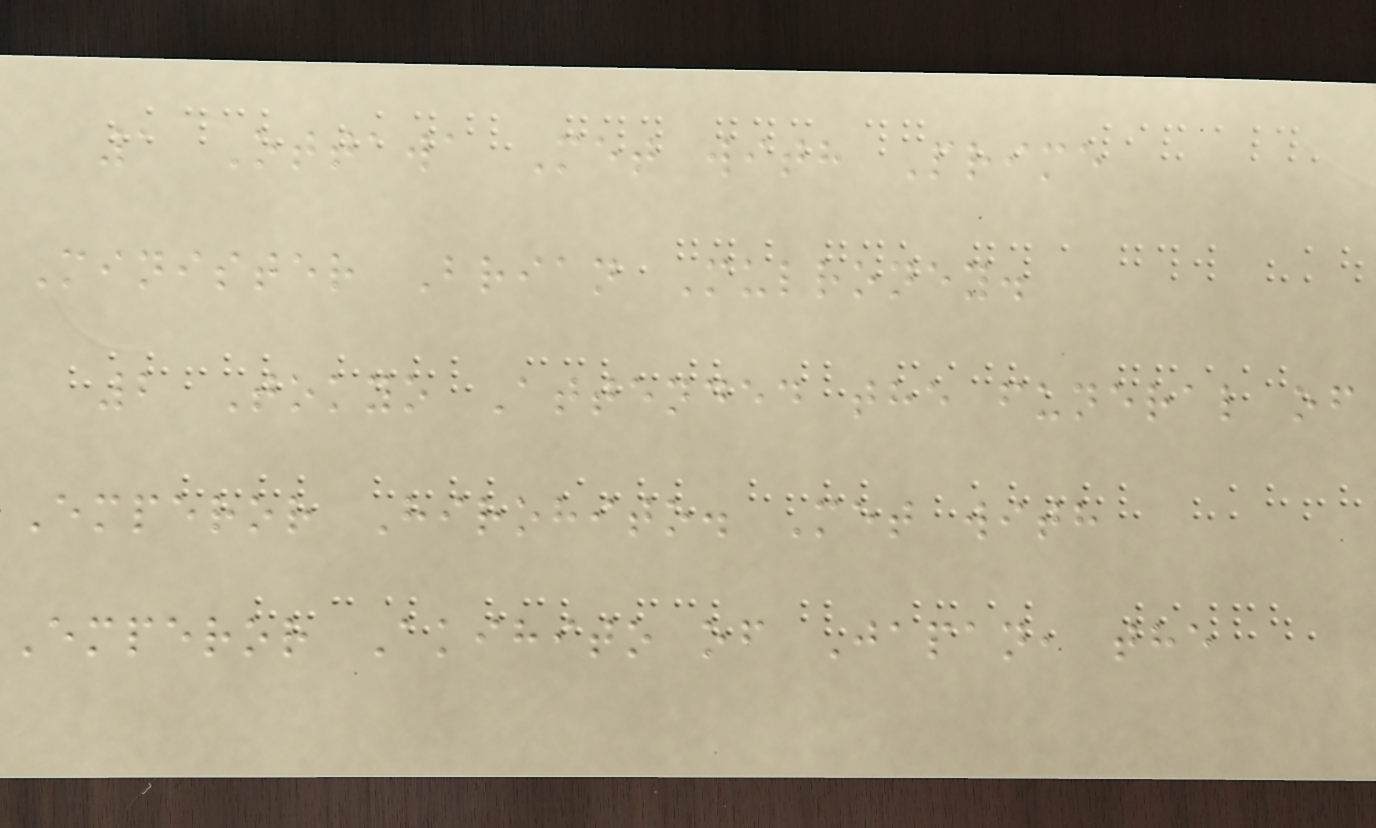1 Ottawa Met with Prime
Minister Brian Mulroney.
2 Tokyo Attended the funeral of
Emperor Hirohito. Met with
Emperor Akihito of Japan, the
